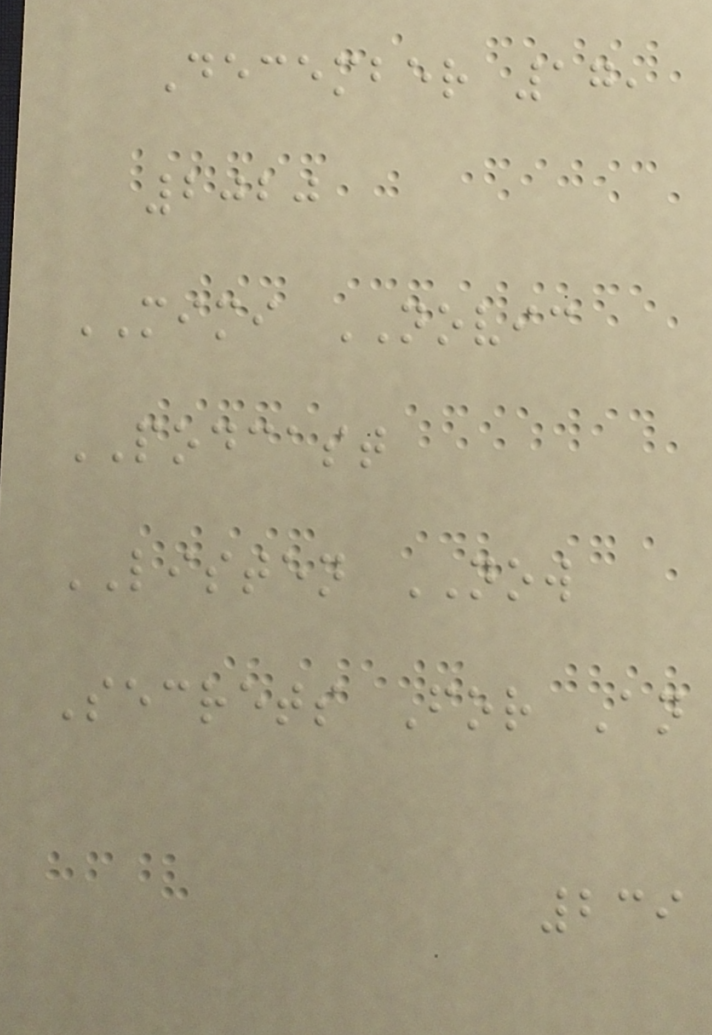December 17,
2020
MIMI NOVIC
PODCAST
LISTEN NOW
Secrets For An
239
